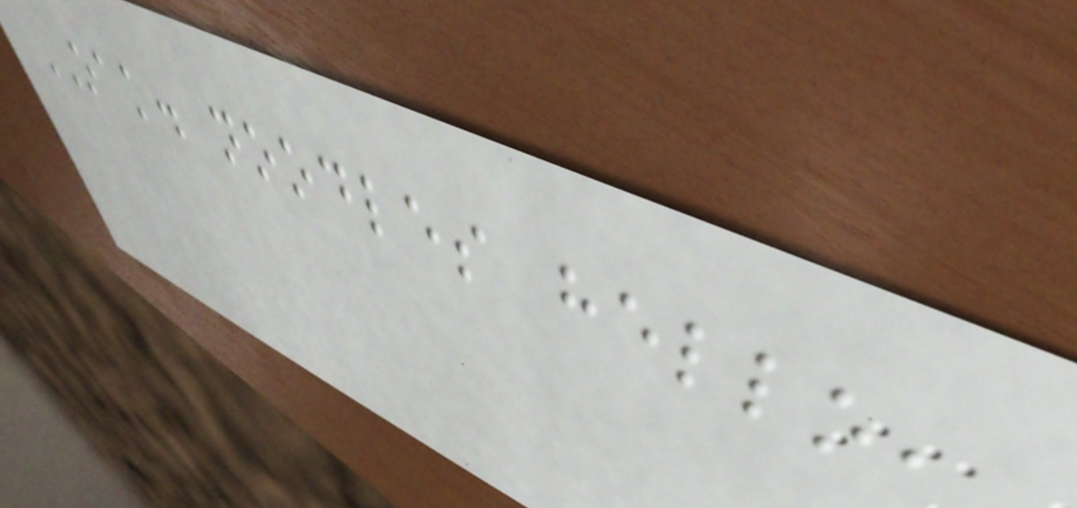OAK. noodles hello,
